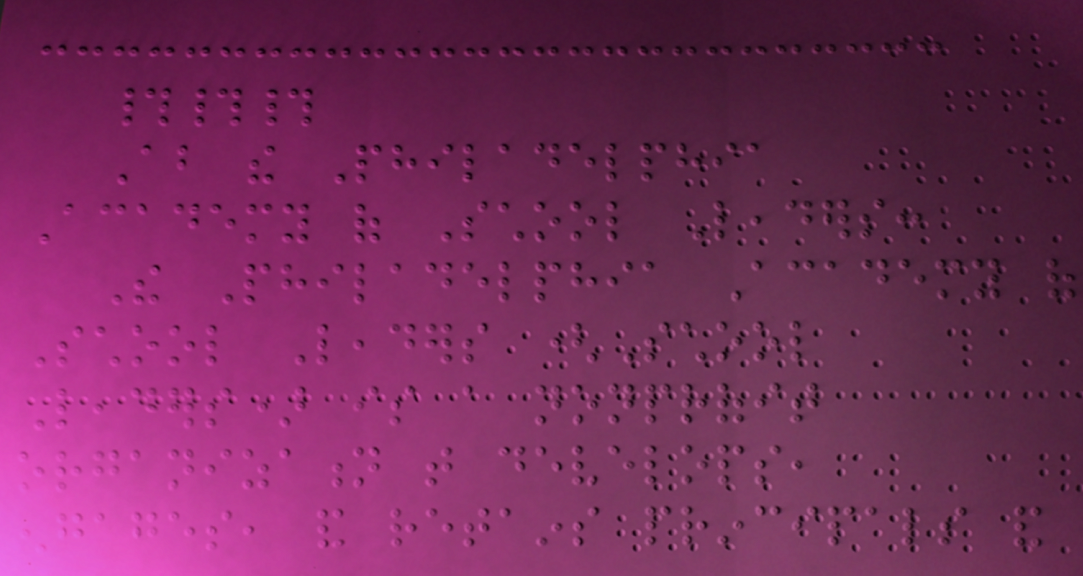###
About the Philadelphia
Academy of School Leaders:
The Philadelphia Academy of
School Leaders (School
Leaders) is a nonprofit
organization that develops,
engages, and retains principals and
